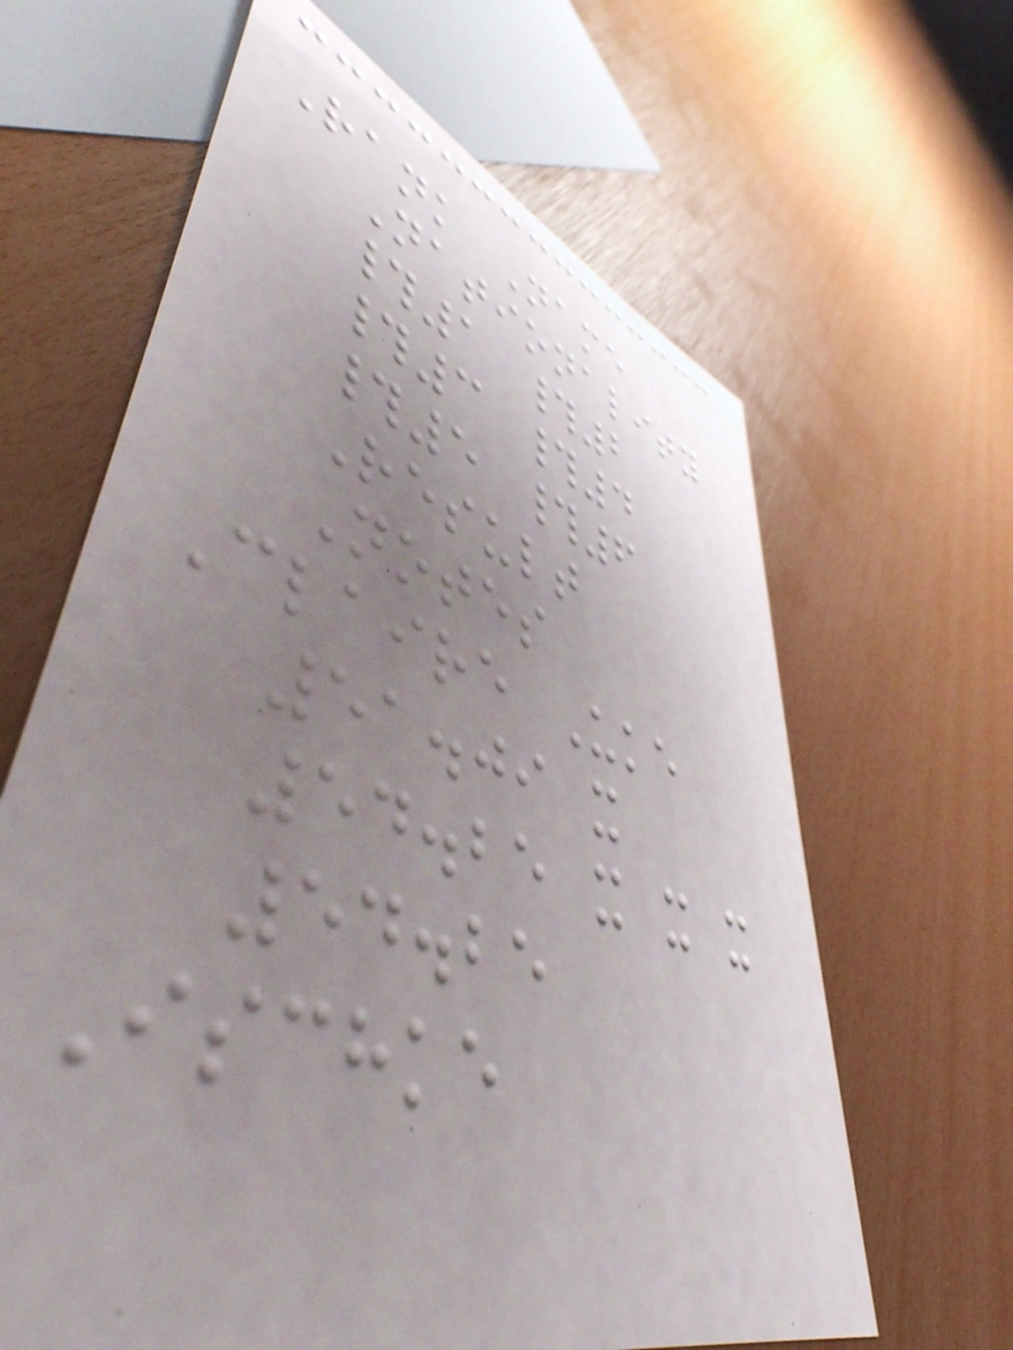Rank Name
Nationality
#1 #2
#3 #4
#5 #6
Result
Notes
Claire Uke
51.09 x
54.25 x x x
54.25
Ischke
